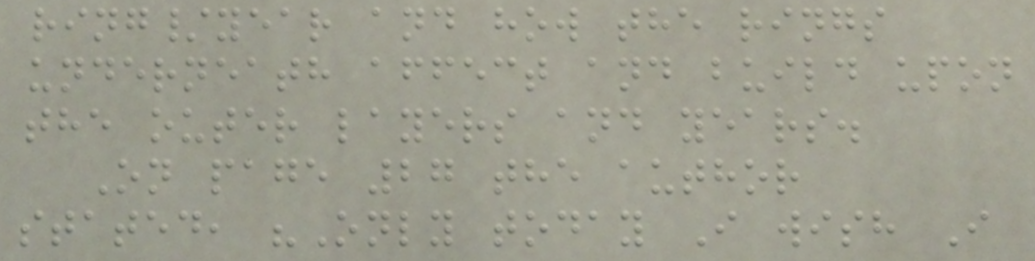ring/year and how the rings
underneath affect and build upon
the outer layers and years.
On page 27 the author
stated, "Only today I wish I
